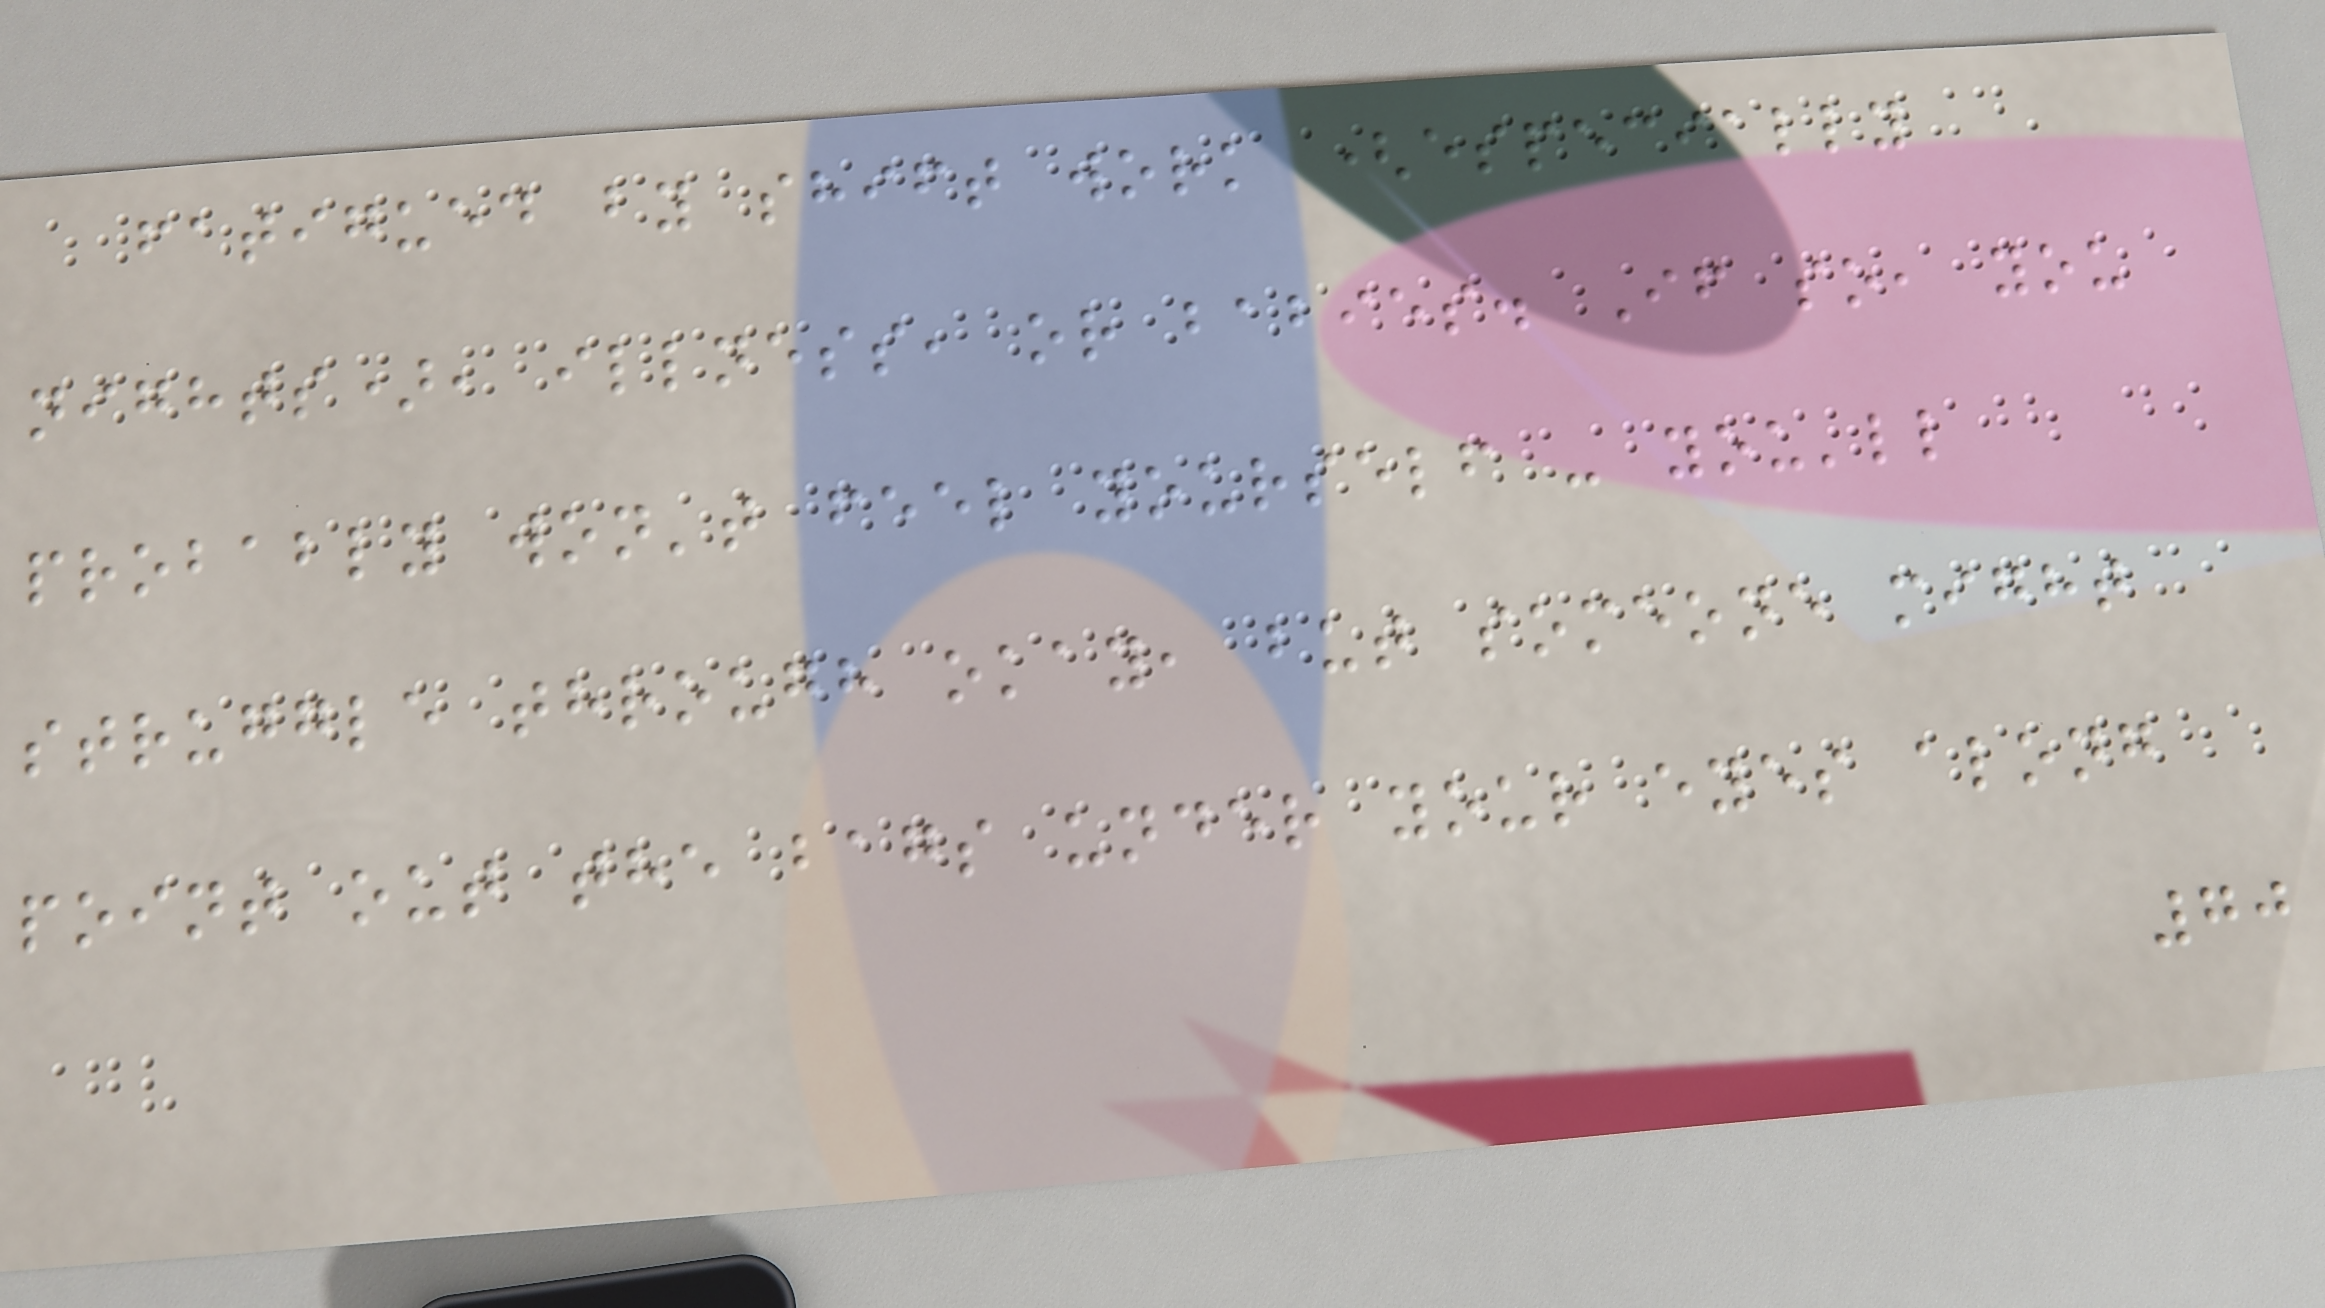fatigued by shift work (especially
nights), illness, or babies. If so, you
probably won't feel yourself - you'll
struggle through okay, but someone might
point out the bags under your eyes along
70
